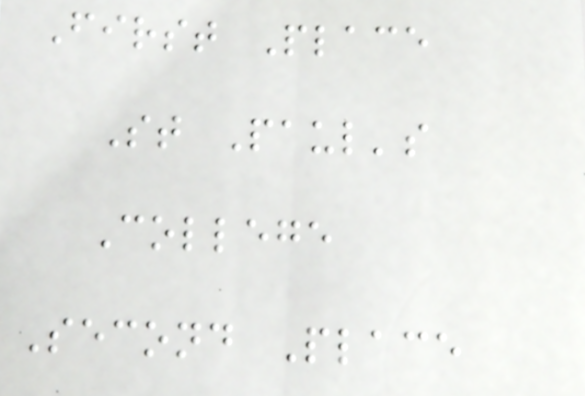First Place
St Paul's
College
Second Place
